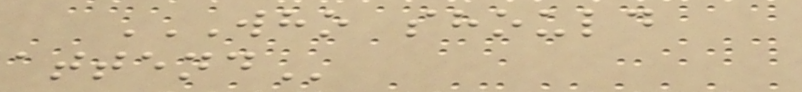WHO SHOULD
ATTEND
